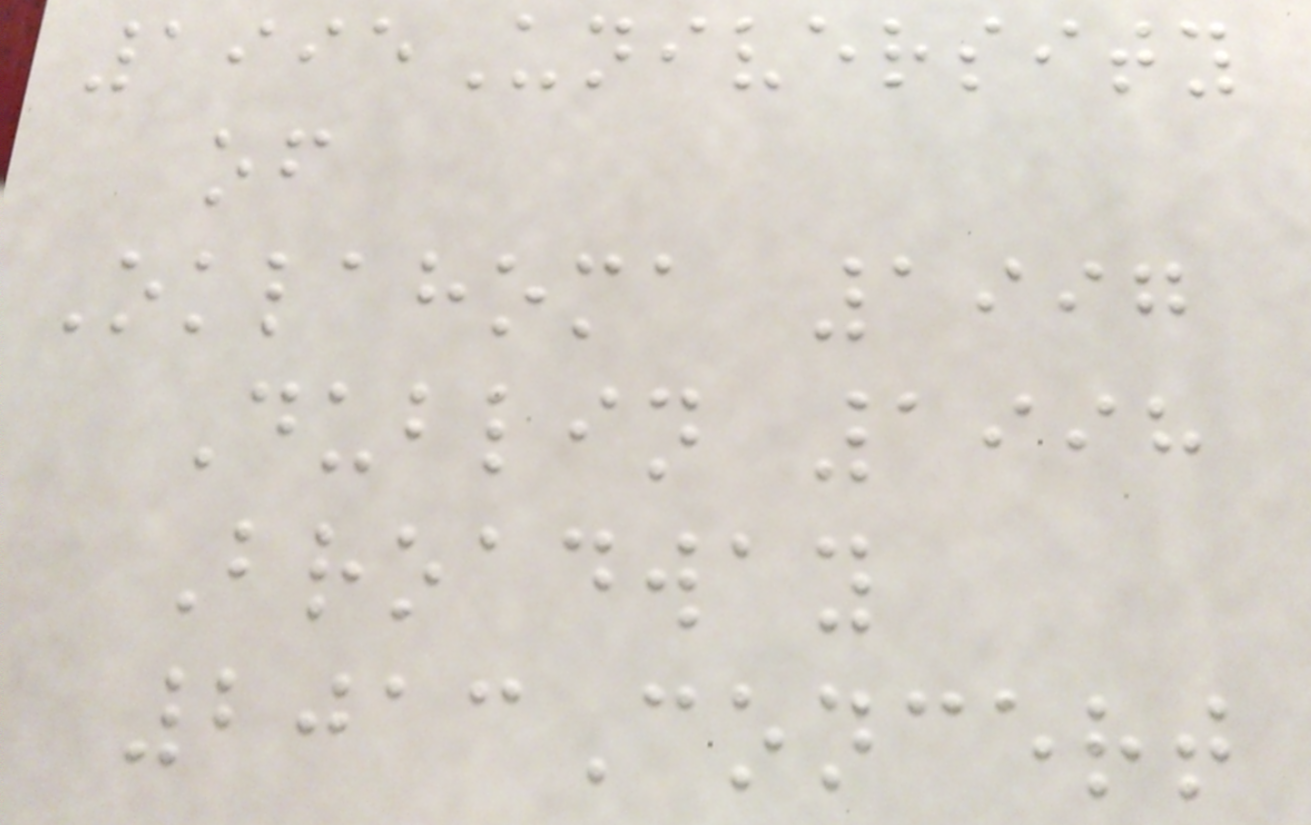1995University
of
Oklahoma 1997
Dublin 1998
Broadway
2013Concert
